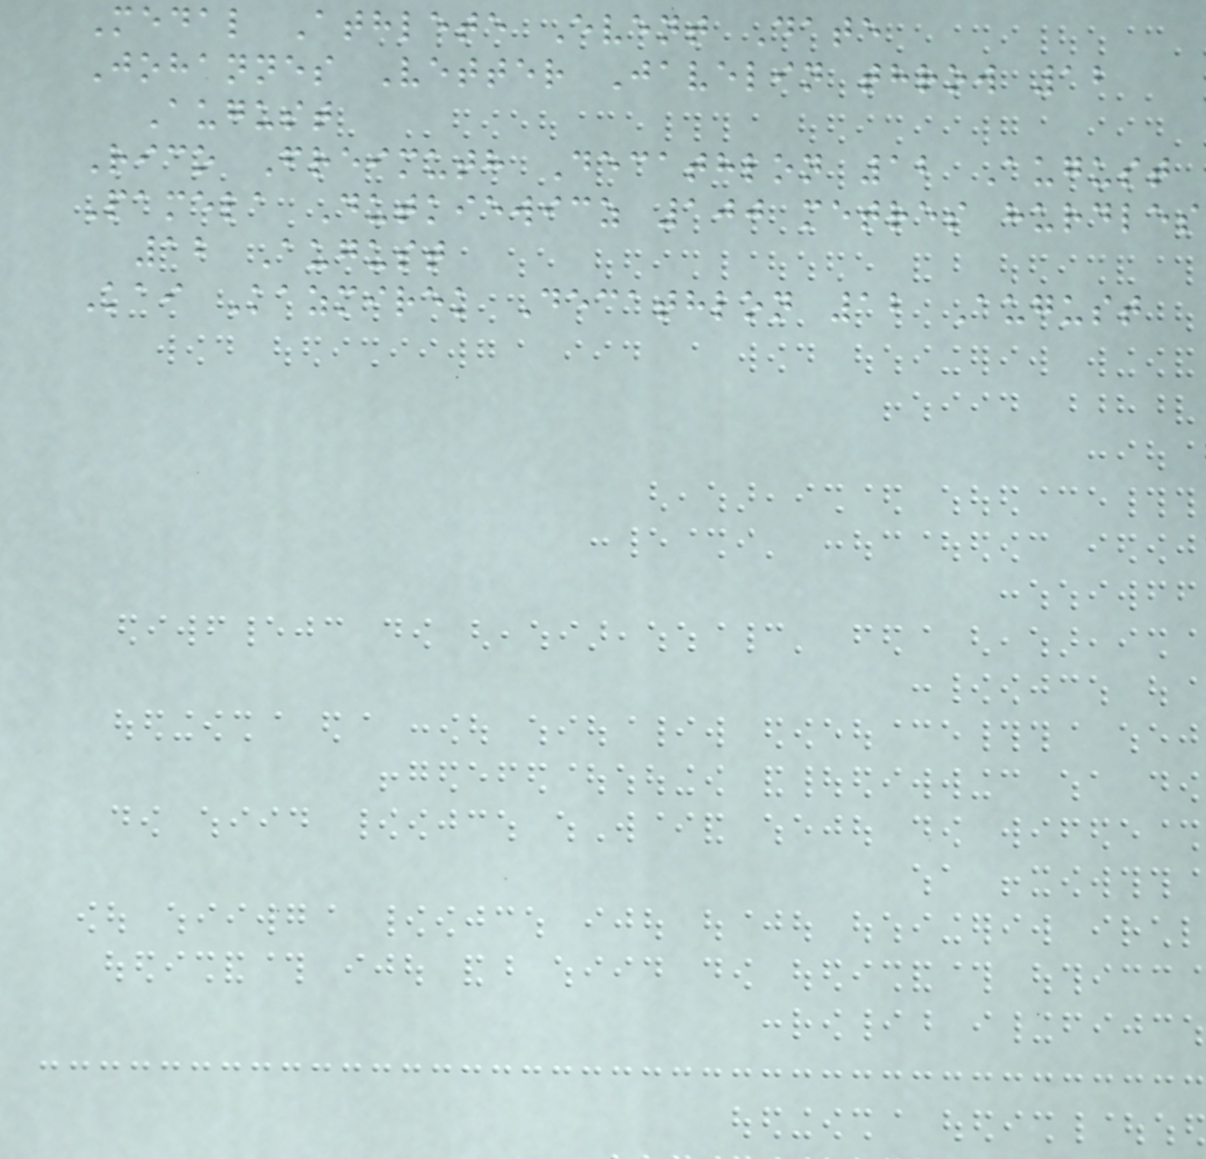Medal Athlete Event Date
Johannes Vetter Javelin throw 12
August
Rico Freimuth Decathlon 12 August
Pamela Dutkiewicz 100 metres hurdles
12 August
Kai Kazmirek Decathlon 12 August
